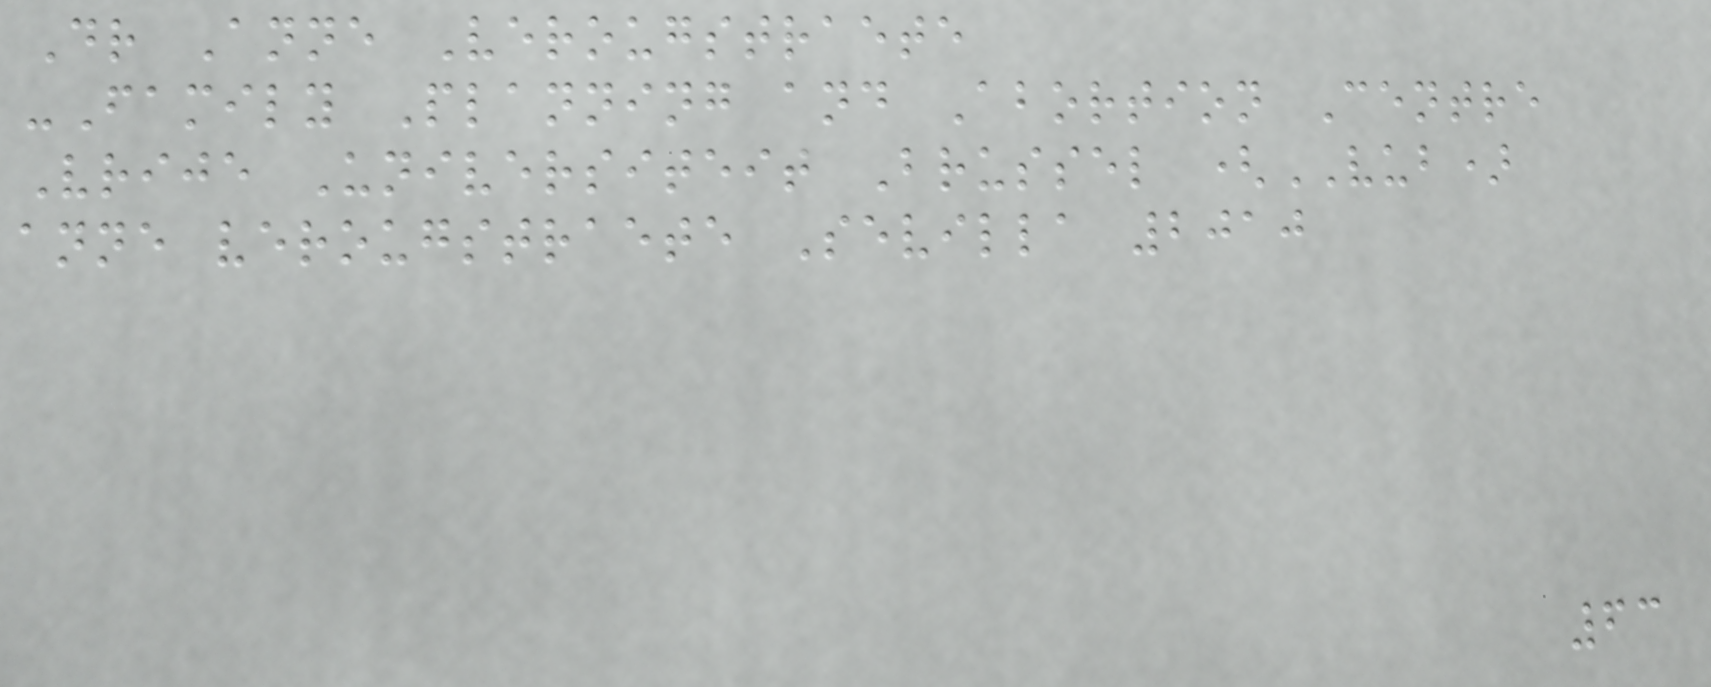Dr Anne Verougstraete
-Family Planning and Abortion Centre
Vrije Universiteit Brussel (VUB)
anne verougstraete Sevilla 2010
63
